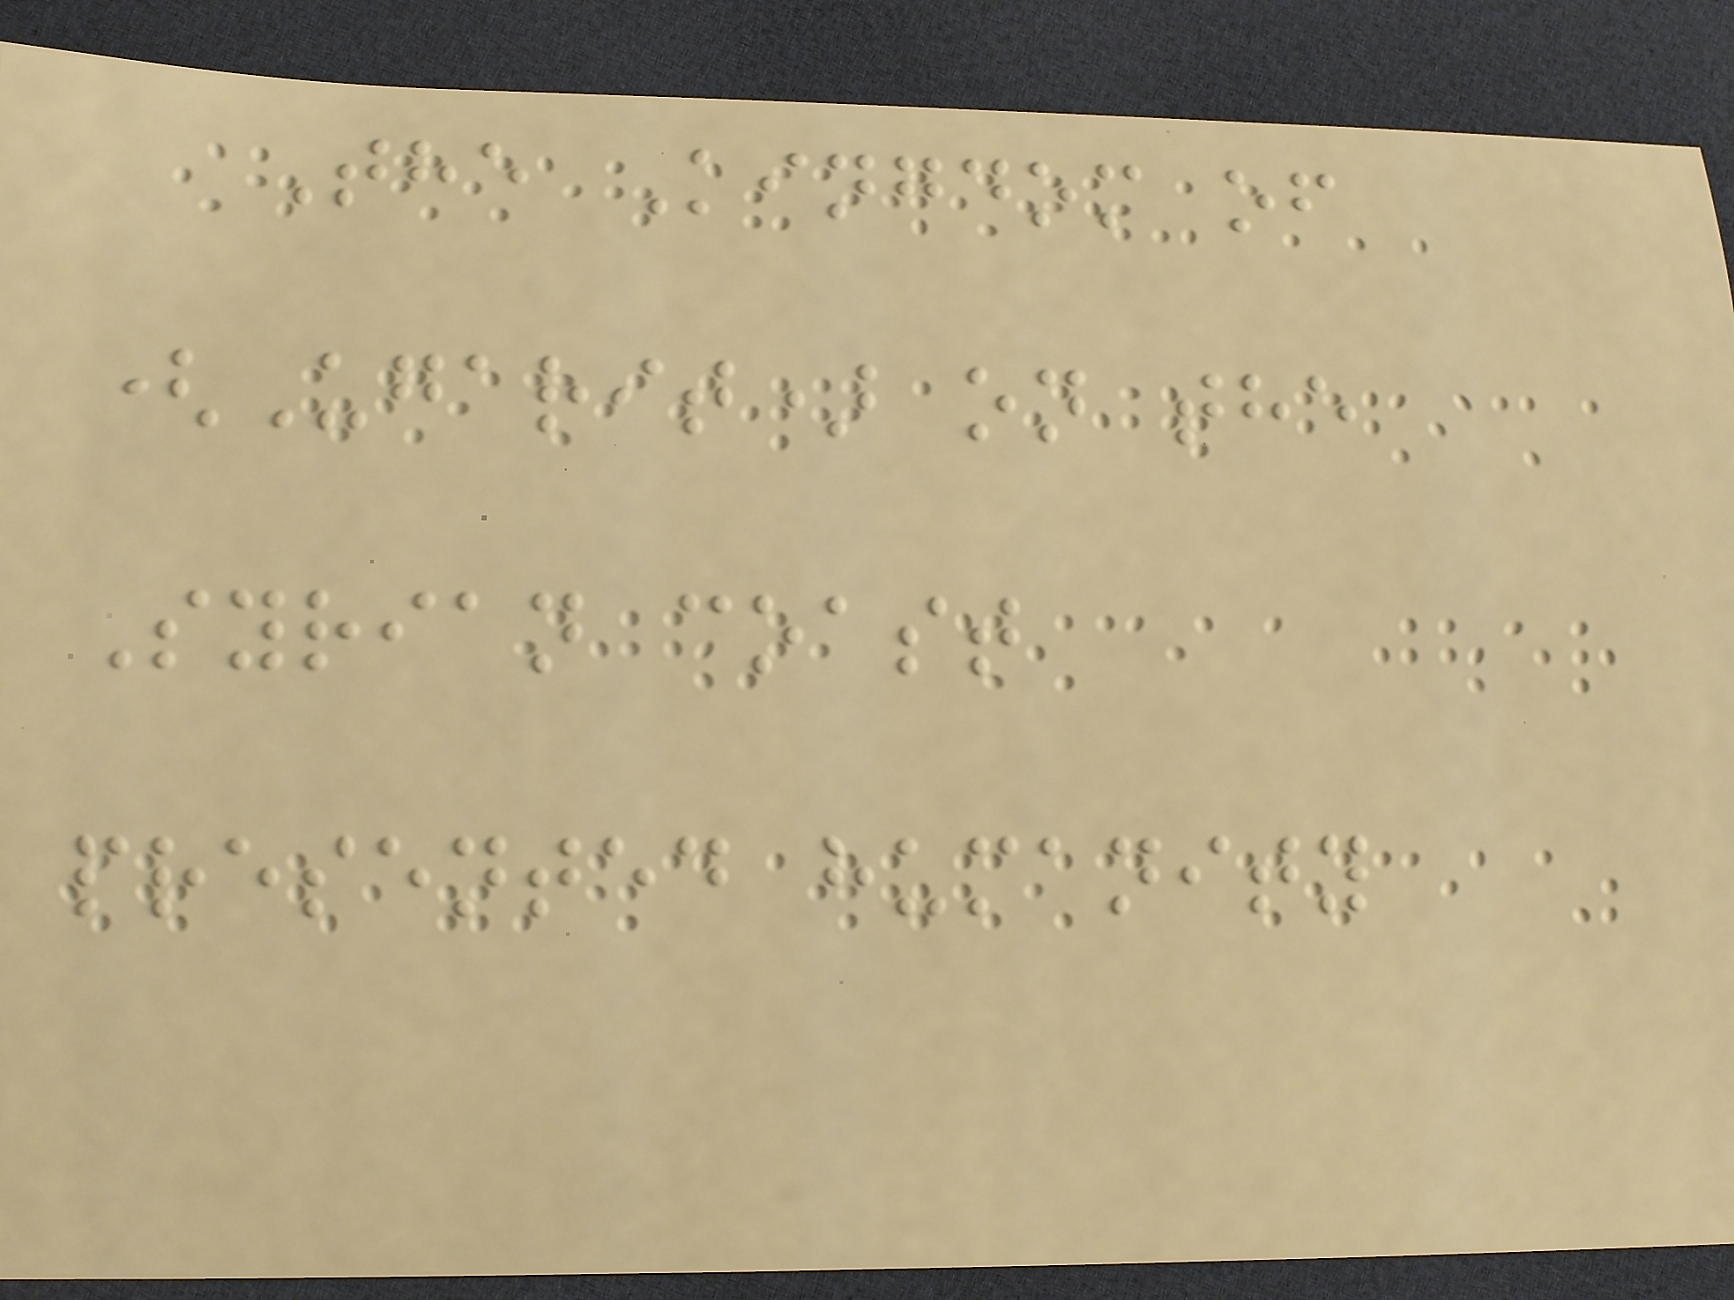The Kingdom of
(Ugarit) on the
Syrian coast
presented humanity
